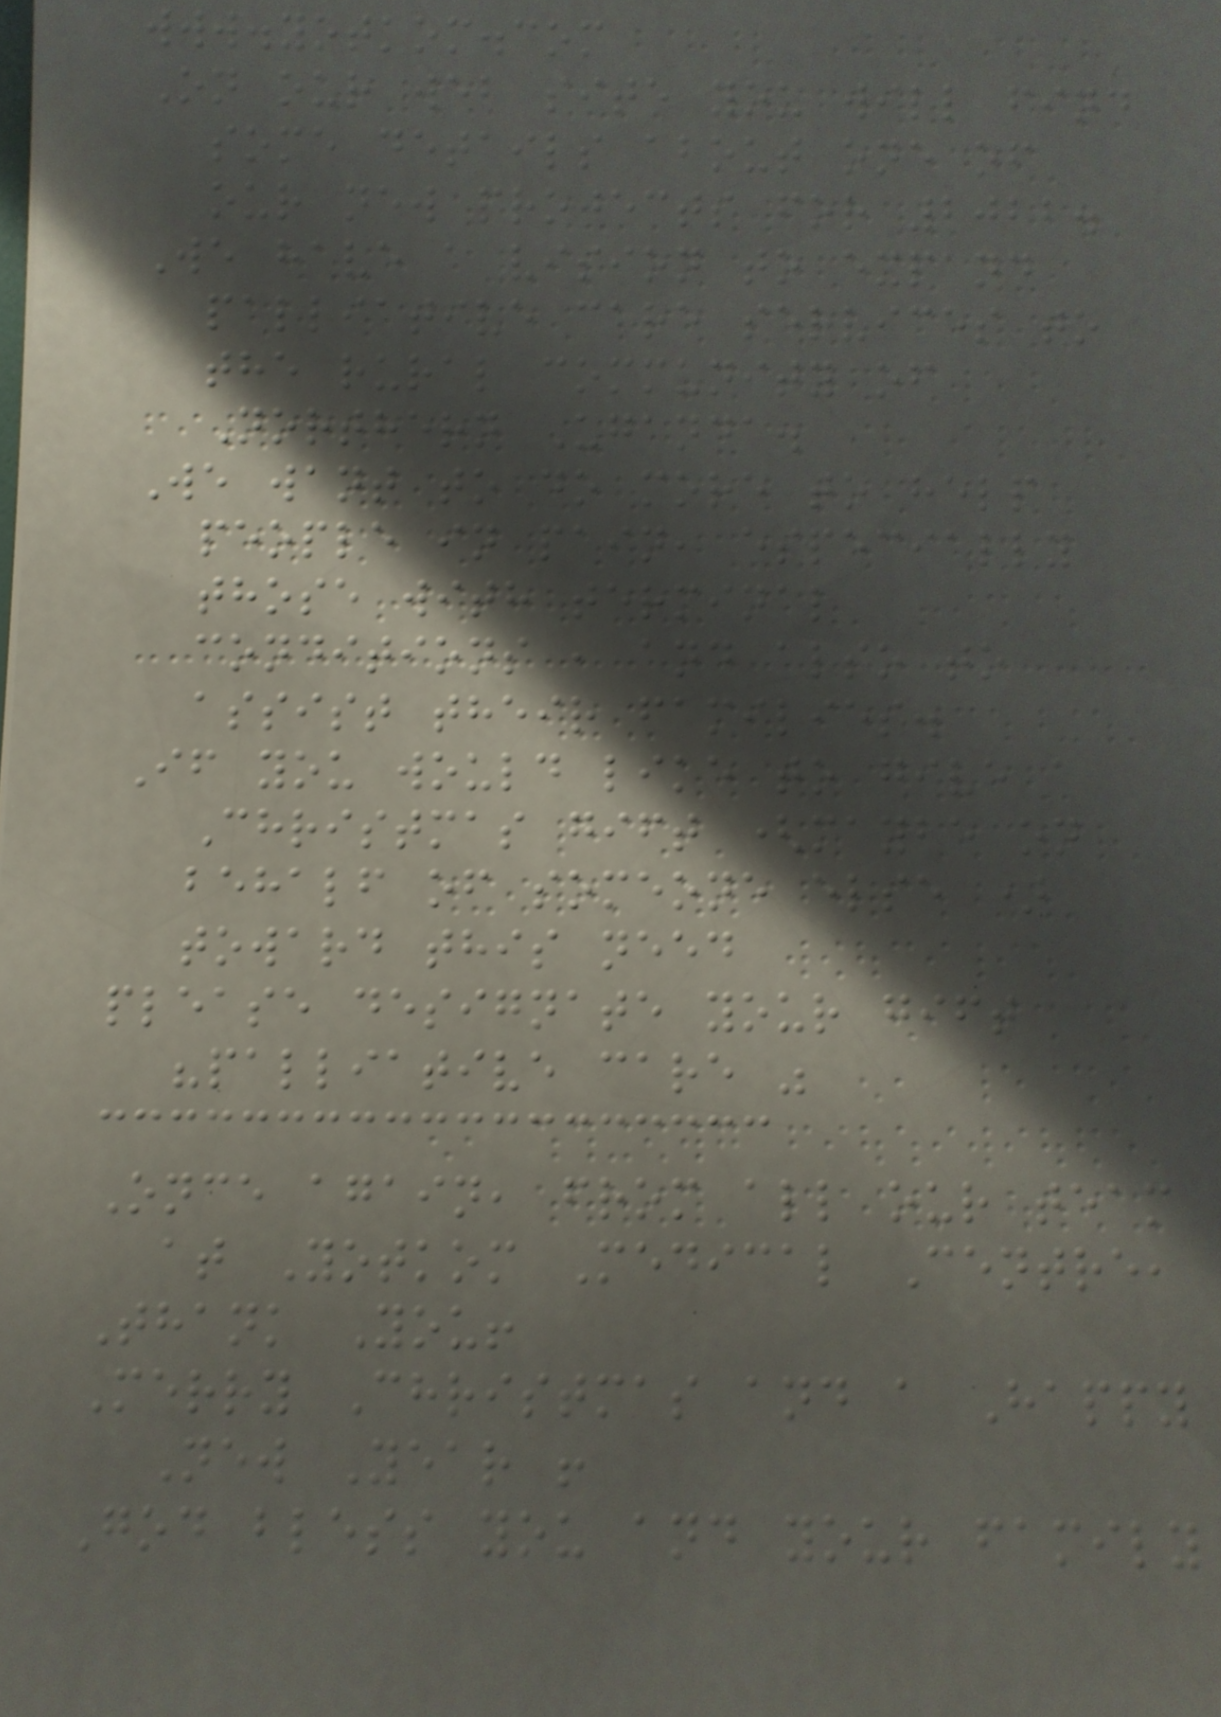www.yotkom.com
On our web site you will find
some details about one of
our new projects for 2022.
We have a vision to expand
palliative care services to
the rural community of
Northern Uganda.
We want to do more to help
people in pain, especially
those with terminal
conditions , and also to
assist their families.
If you would like to give a
Christmas gift (maybe on
behalf of someone else )
toward this need
please designate your gift
"palliative care "
Once again, from all our team
at Yotkom Medical Centre,
Thank You!
Merry Christmas and a Happy
New Year !
God bless you and your family
